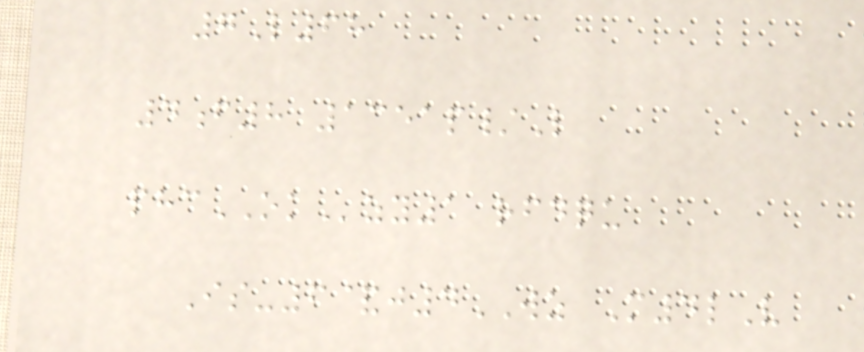7L68
4f8 1351p/L
phcOKzy1 rfdqu
Is-6&j4WZ M4lV
